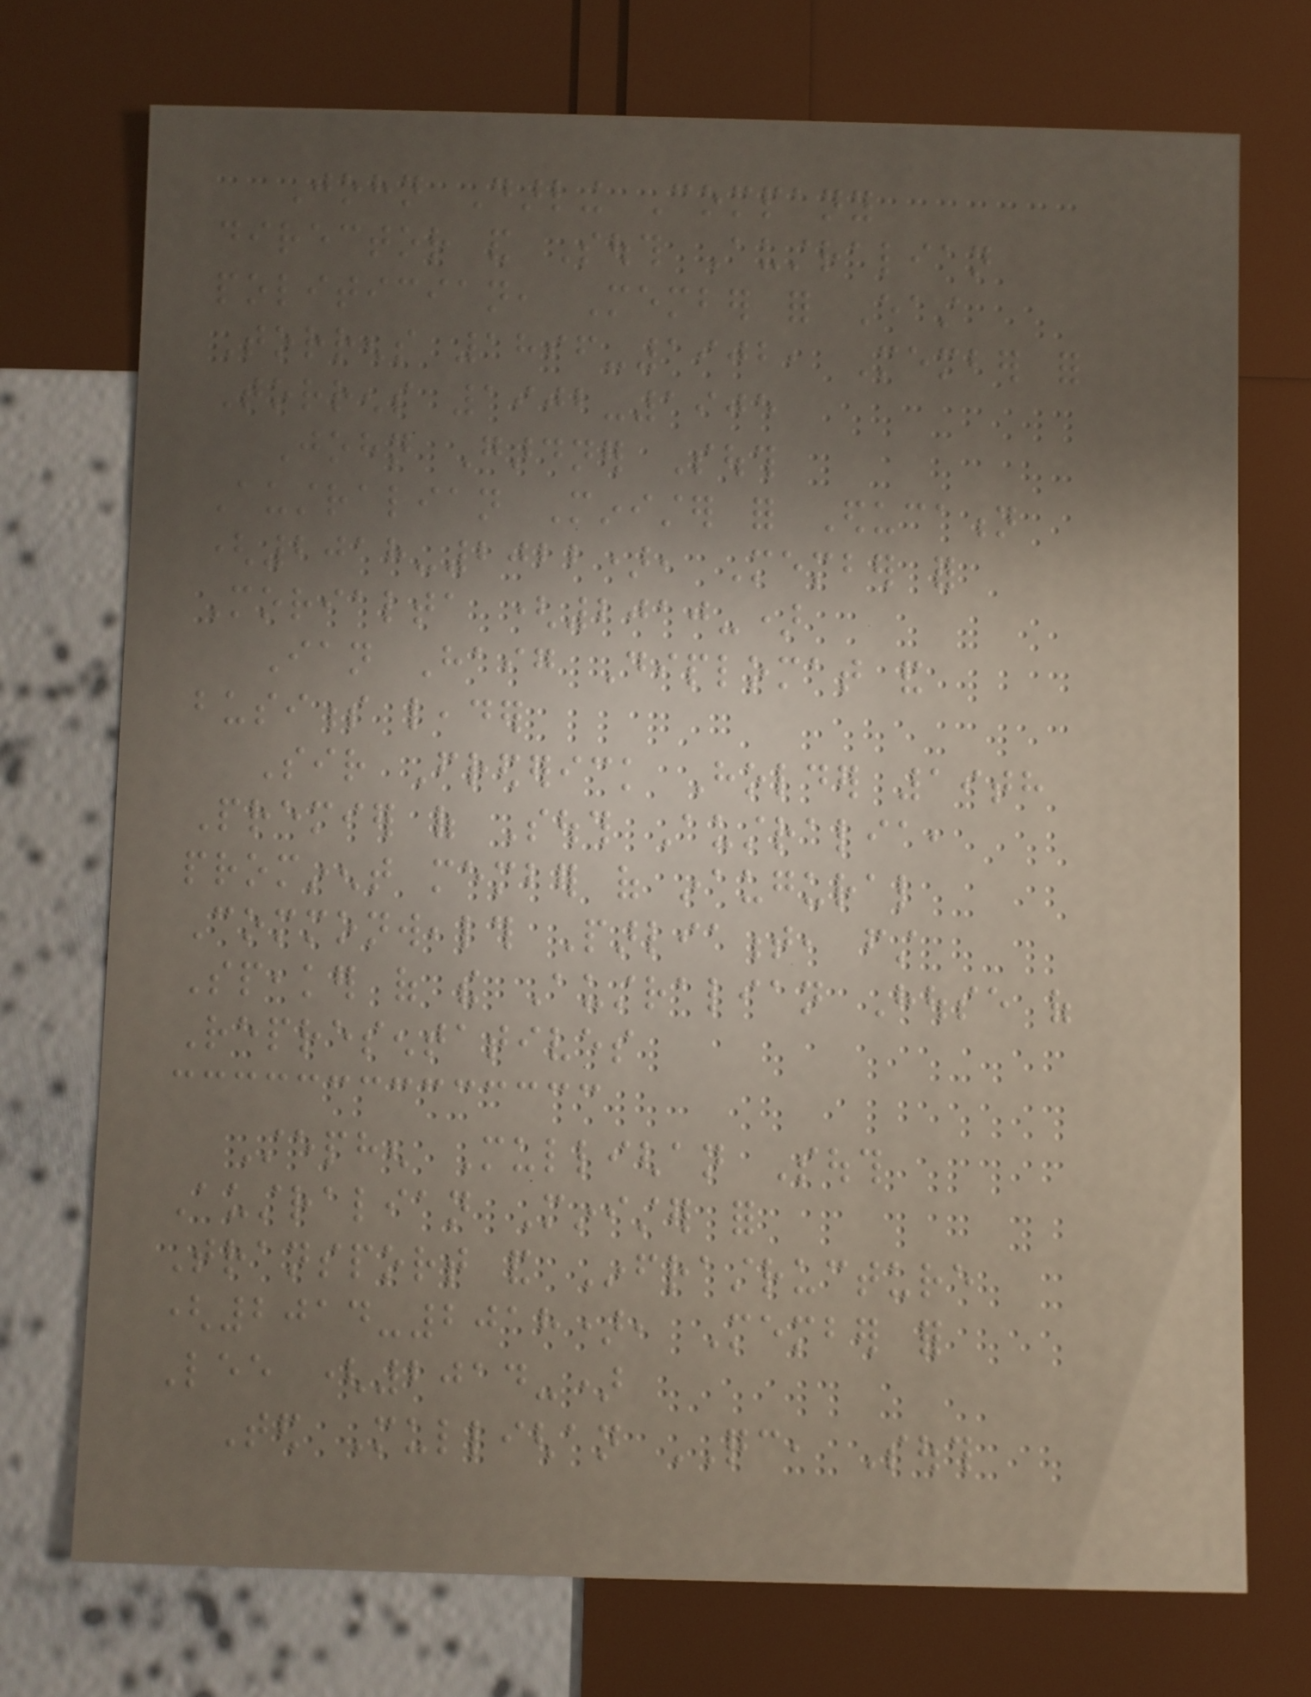John Darling Company
director and South Australian
politician, Member for East
Torrens 1896-1902, Member for
Torrens 1902-1905
John Gardner South
Australian Minister for Education
(2018-2022), Member for
Morialta (2010-)
Ian Haig Diplomat and
business leader
Sir Frederick Holder 19th
Premier of South Australia,
prominent member of inaugural
Commonwealth Parliament, first
Speaker of the Australian House of
Representatives
Stephen Mullighan South
Australian Minister for
Transport and Infrastructure
(2014-2018), Member for
Lee (2014-)
Ted Mullighan QC, South
